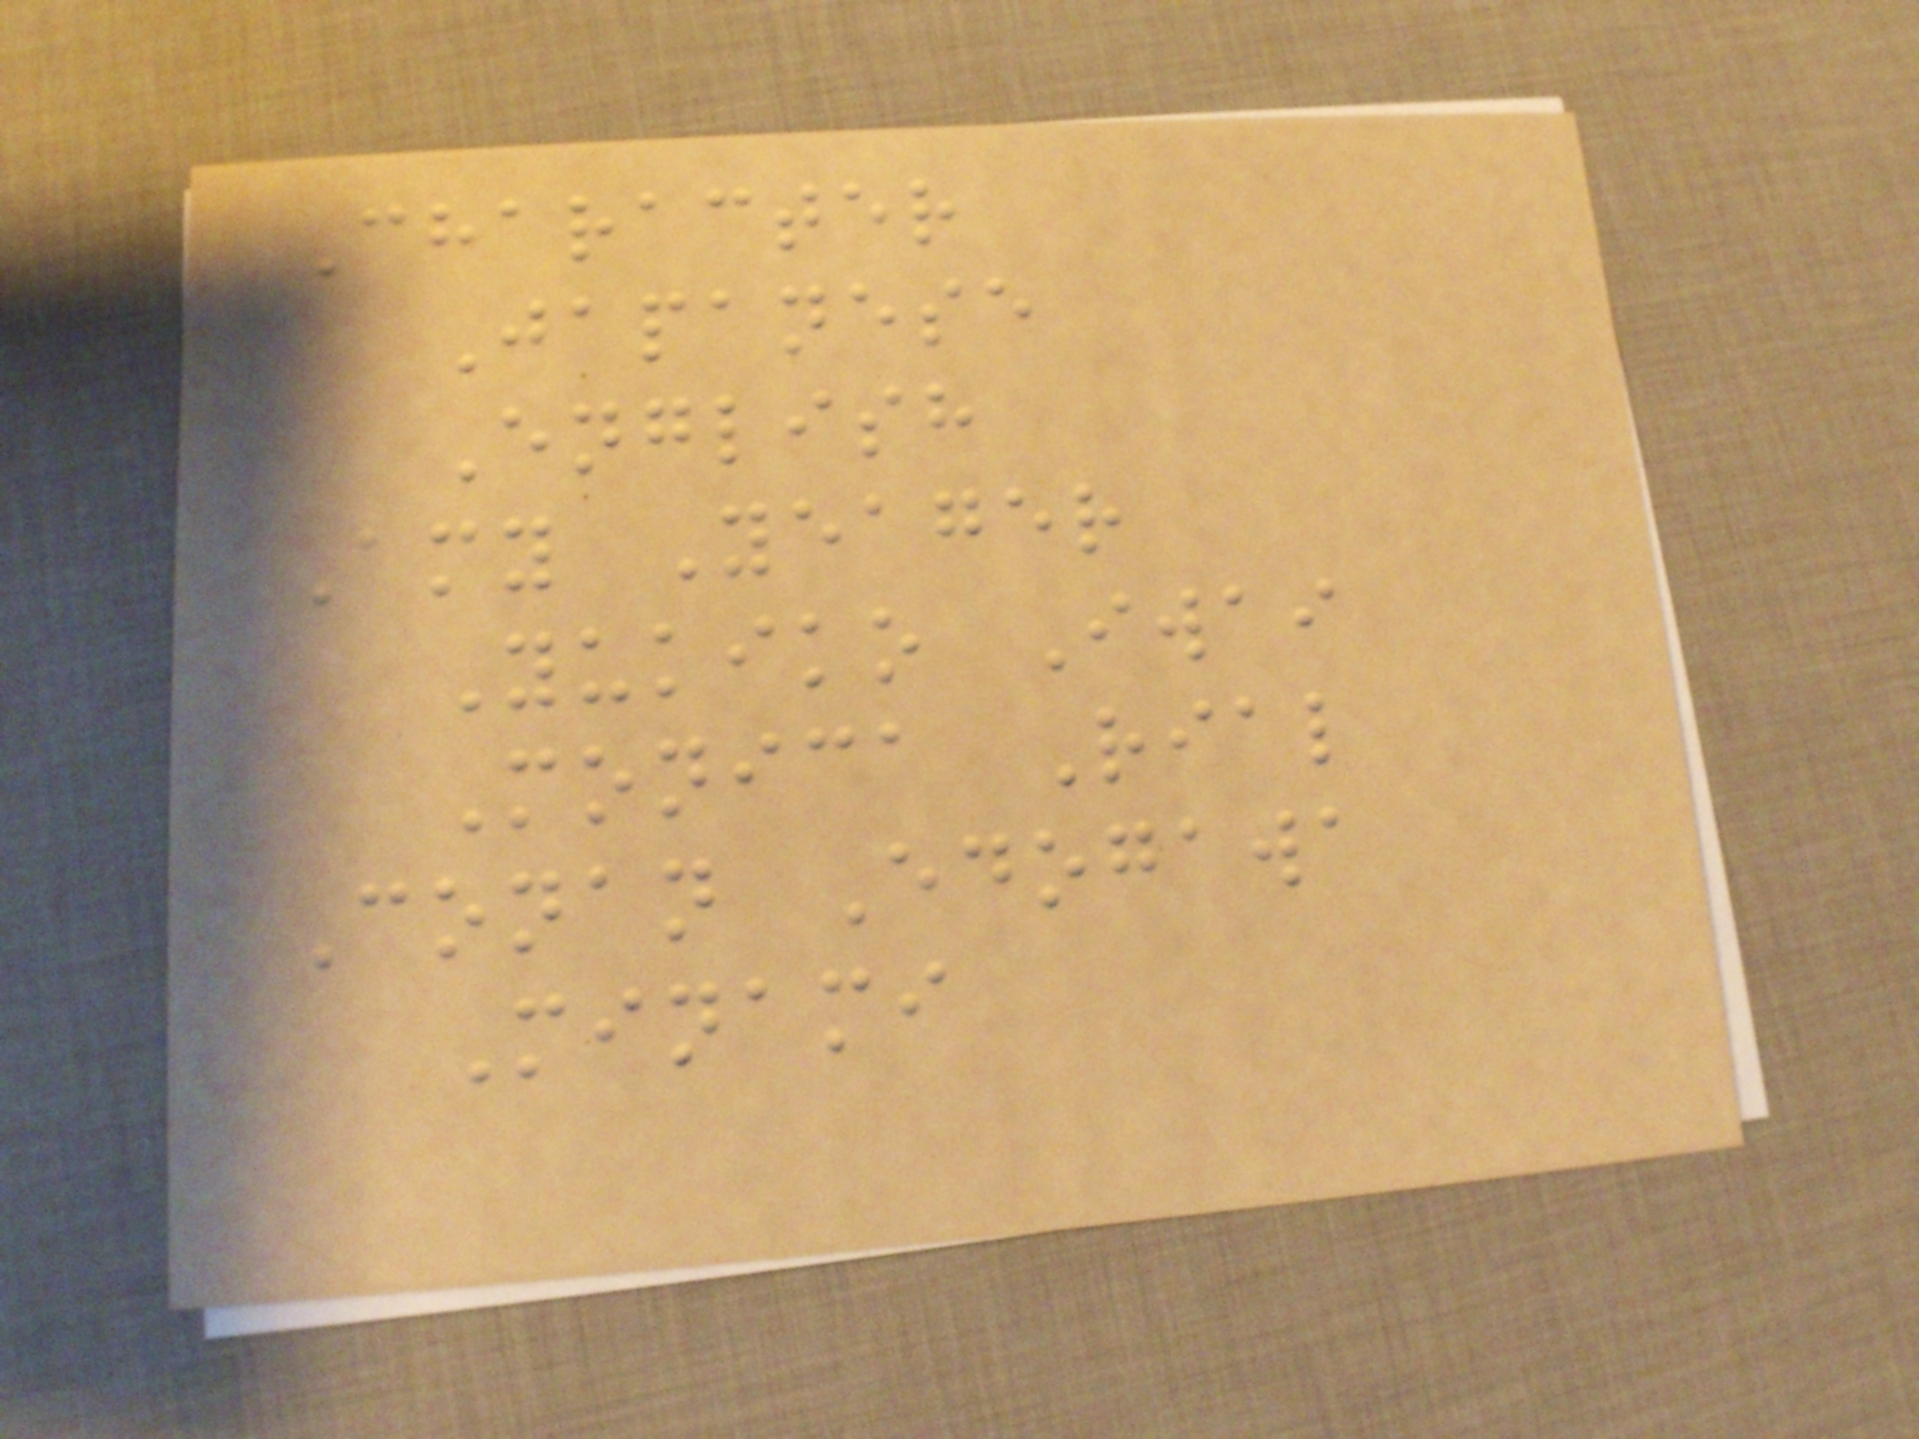Character
Japanese
English
Amy Yeager
Yukiko Iwai
Monica Rial
Conan Edogawa
Minami
